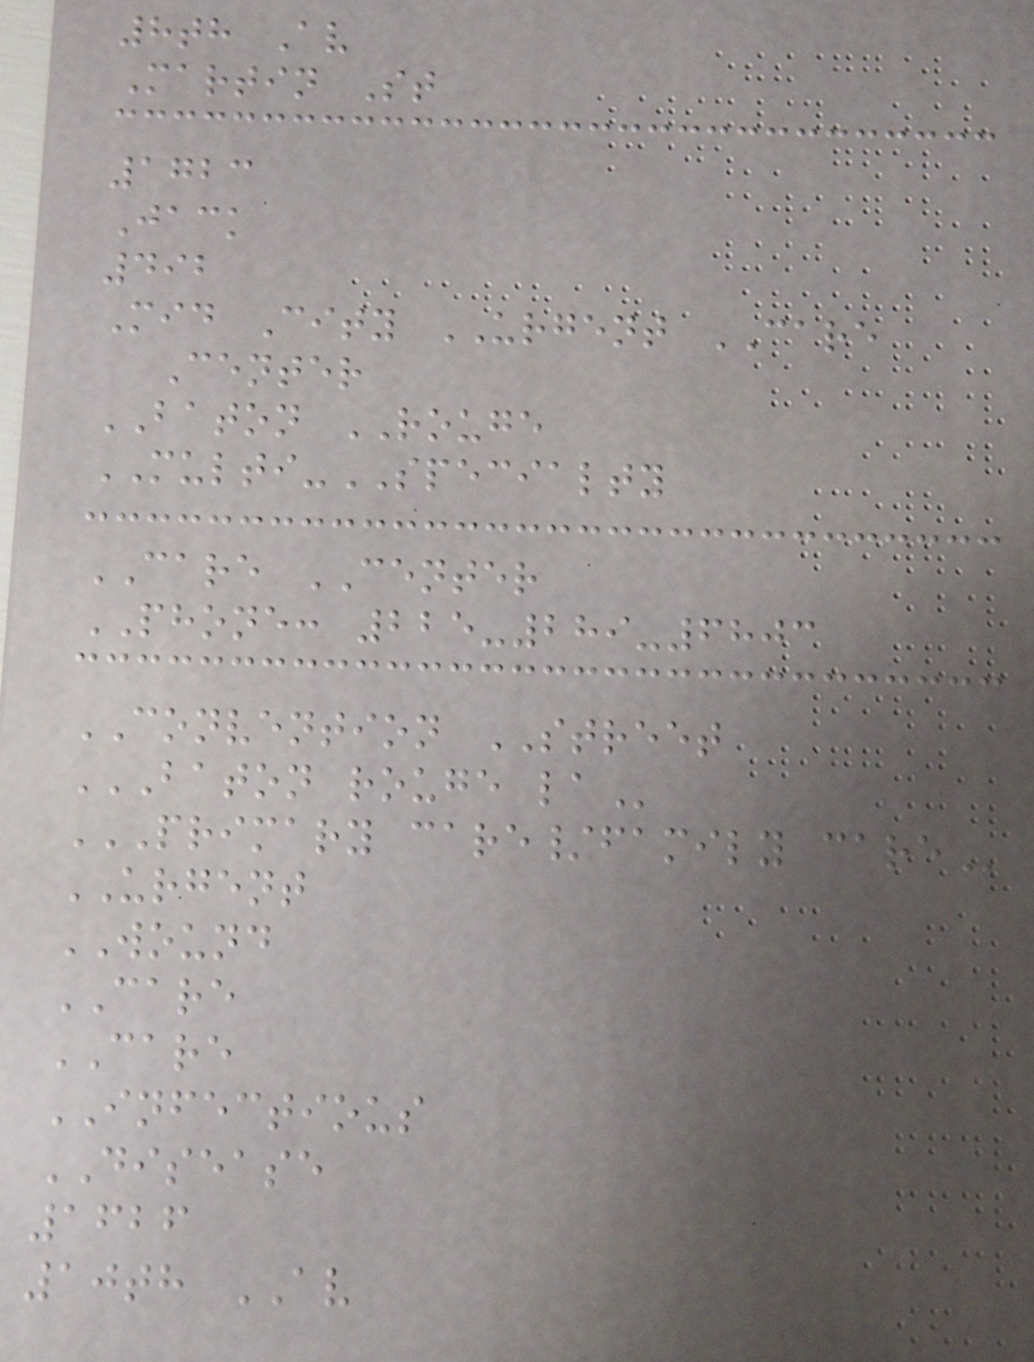8th Av
Martin St
1723
Jack
492
Mid City URGENT CARE
Center
BATON ROUGE
MULTI-SPECIALTY
CARE CENTER
PHONE: 225-289-6803
CONVENTION STREET
BATON ROUGE LA
PRIMARY CARE/FAMILY CARE
URGENT
WOUND
CARE
CARE
INFECTIOUS
DISEASE
1626
10th AV
